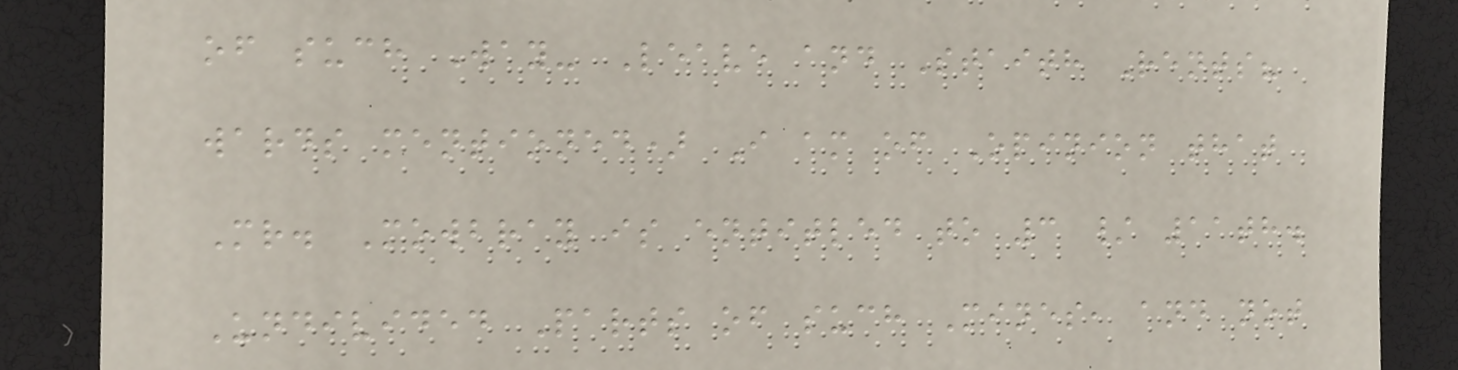of such Way- Leave and Staith Rents?
wards mentioned) I am of Opinion that
Mr. Mowbray is entitled to 3 / 11th.
Undivided Parts of such Mines, and not
